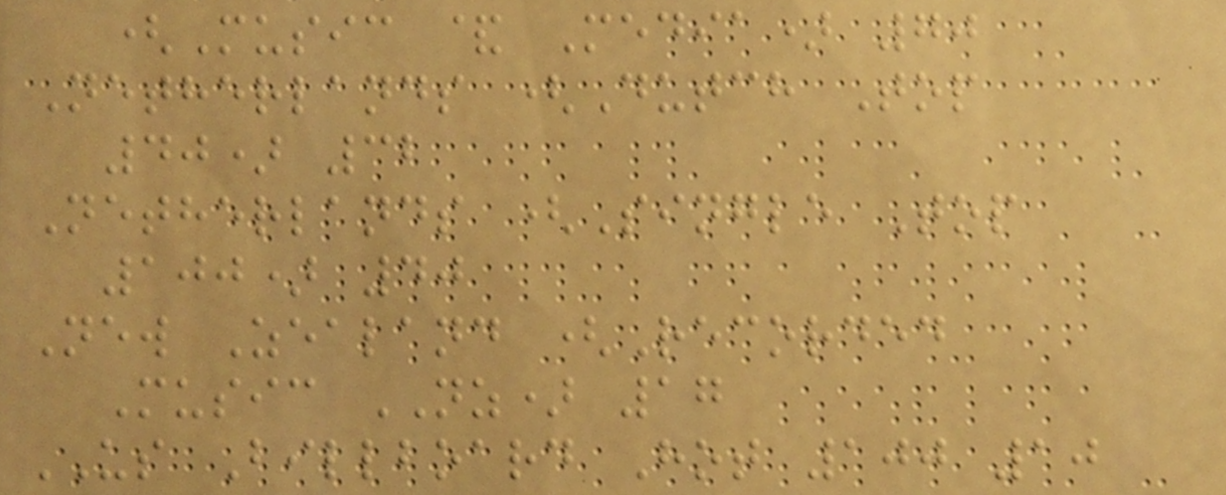(Music & Media) 70
Netherlands (Dutch Top
40) 32
Netherlands (Single Top
100) 40
New Zealand (Recorded
Music NZ) 17
US Billboard Hot 100 10
